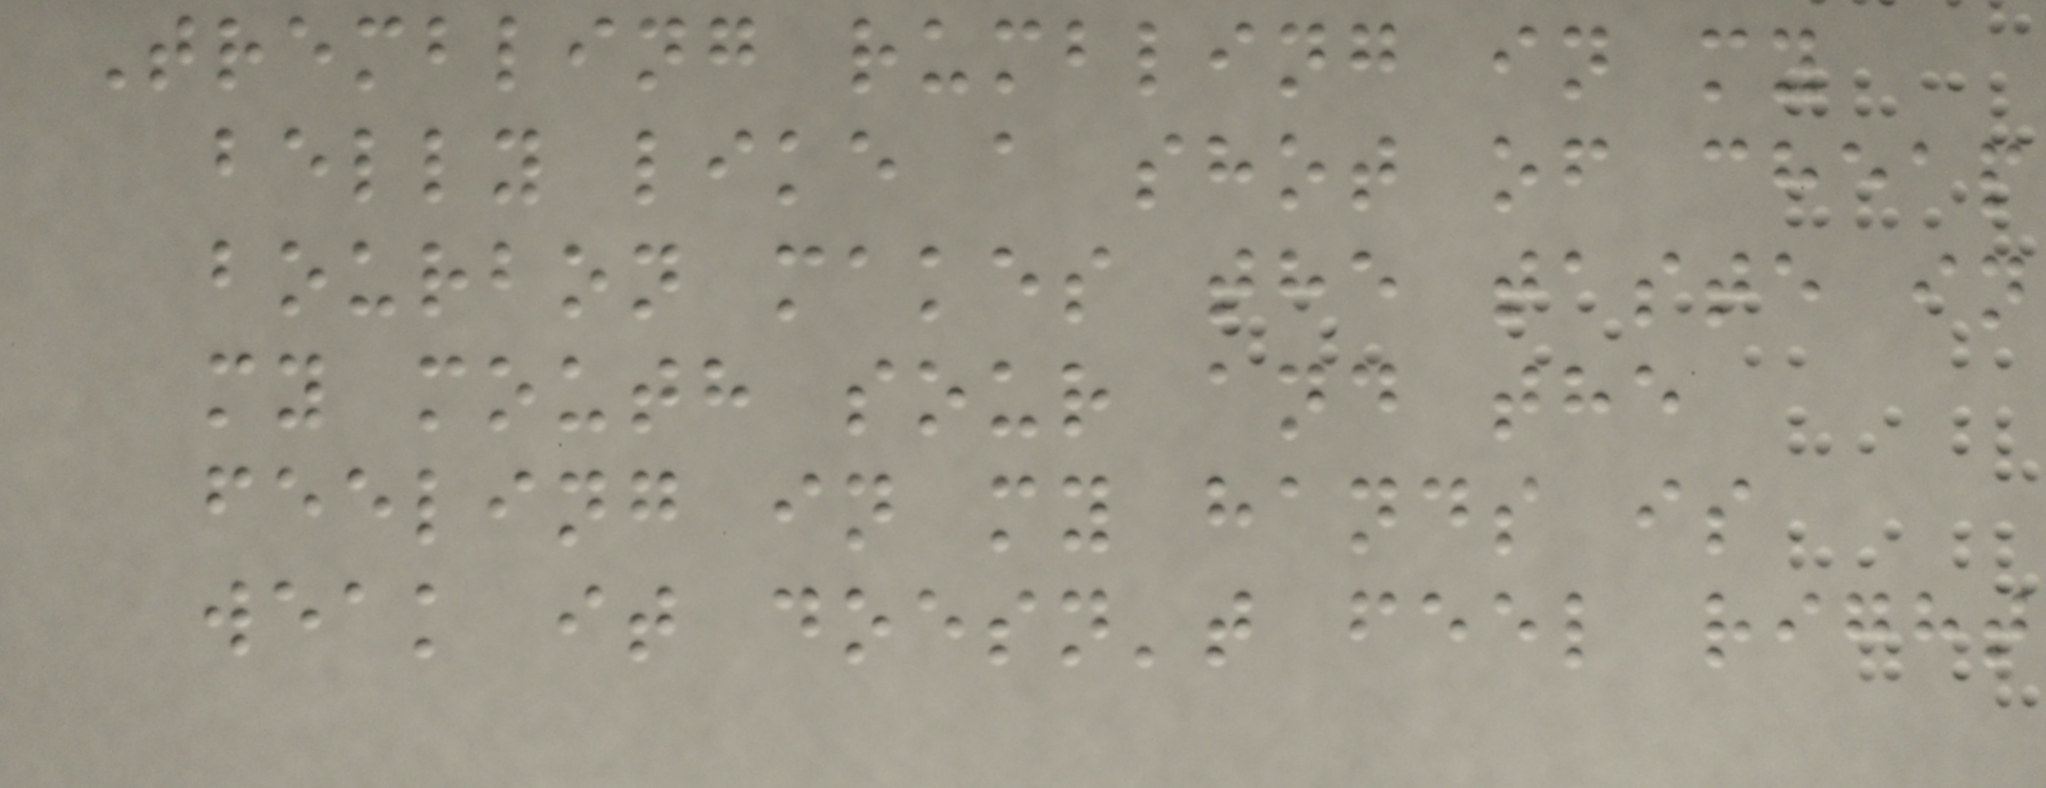Trembling rumbling in my
belly like a shot of cheap
bourbon makes the taste in
my mouth sour and the
feeling in my hands is
weak it doesn't feel right
